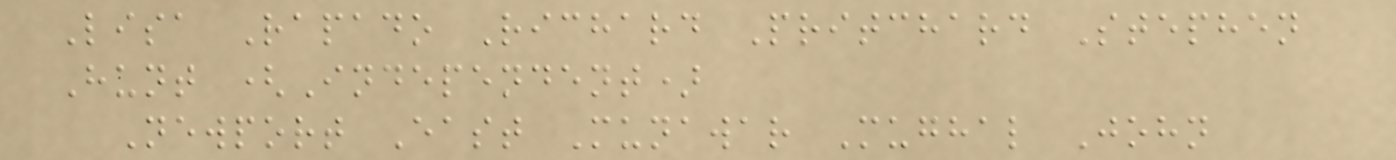Lisa Rapado Richard Pritchard Stephen
Hunt (Independent)
Newport East Munawar Mughal John
